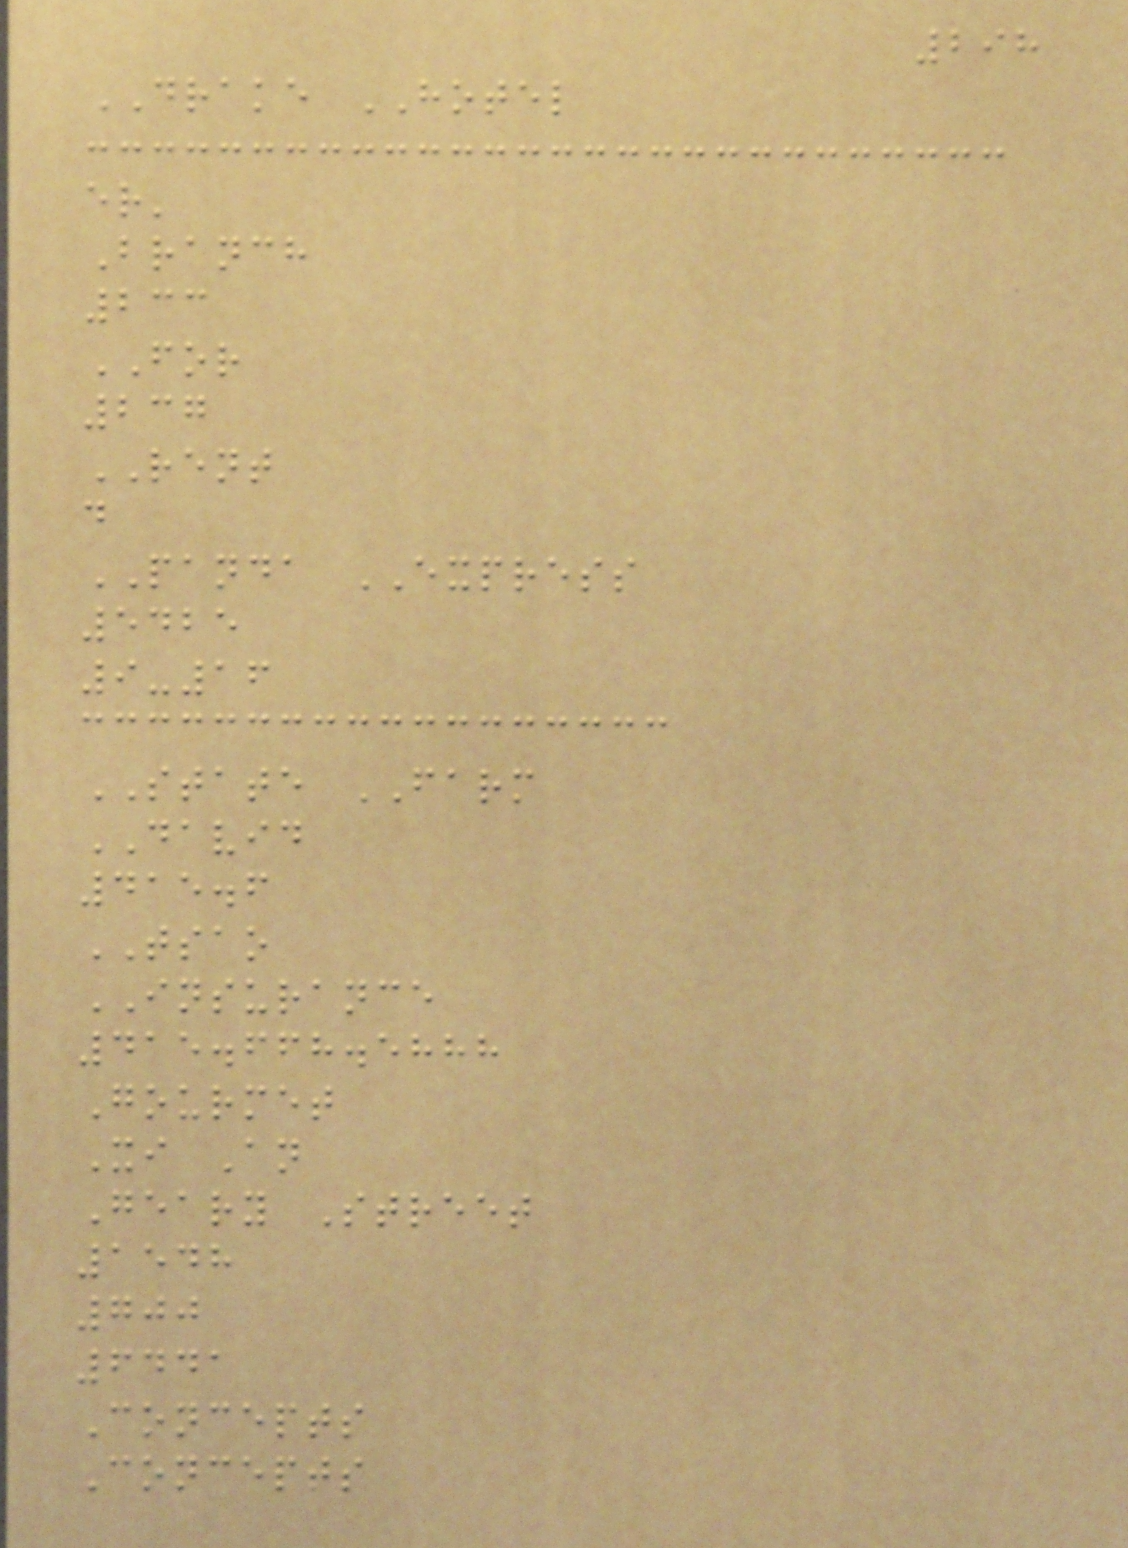298
DRAKE HOTEL
er'
Branch
233
FOR
237
RENT
d
PANDA EXPRESS
5425
9-16
STATE FARM
DAVID
415.6
TSAO
INSURANCE
415.668.5888
Gourmet
Xi An
Geary Street
1548
700
6441
Concepts
Concepts
